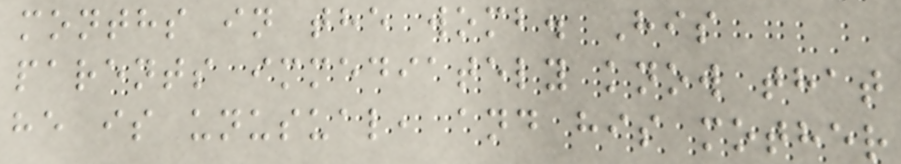months in the womb. His
parents immediately know that
he is unusual, and his mother
